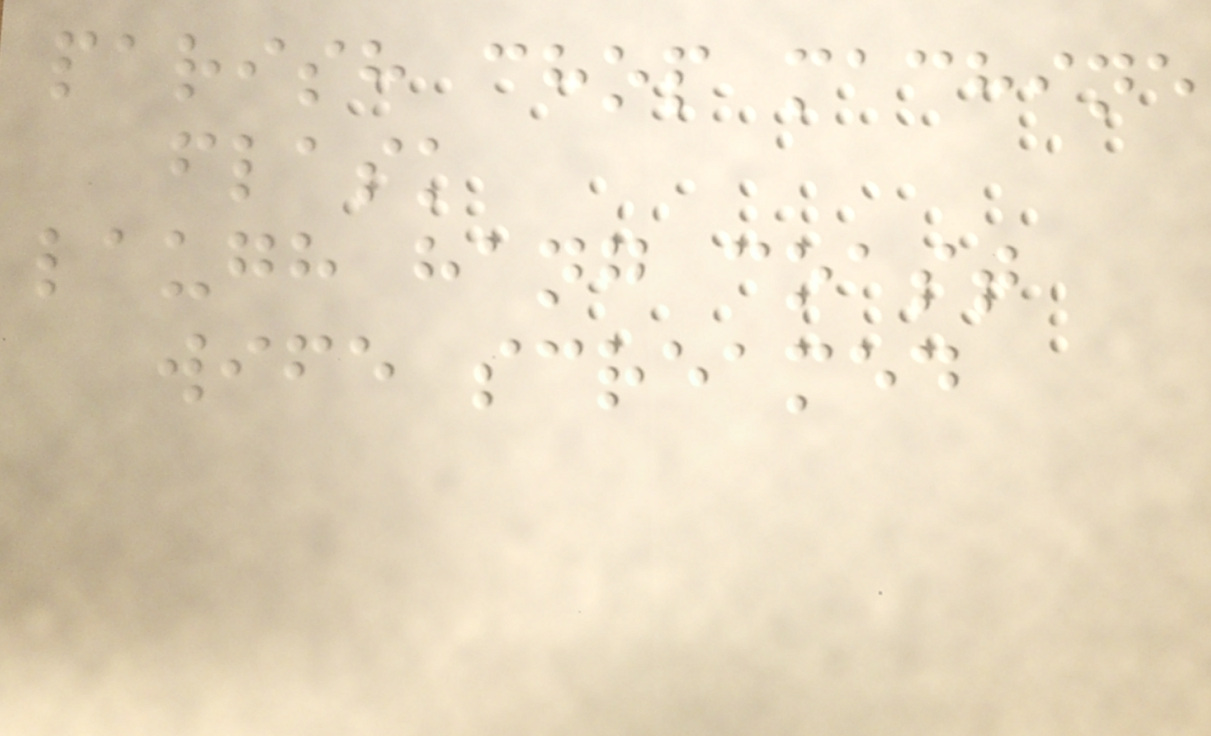parish chop machine
flask
laugh hang coast
wife screamed
